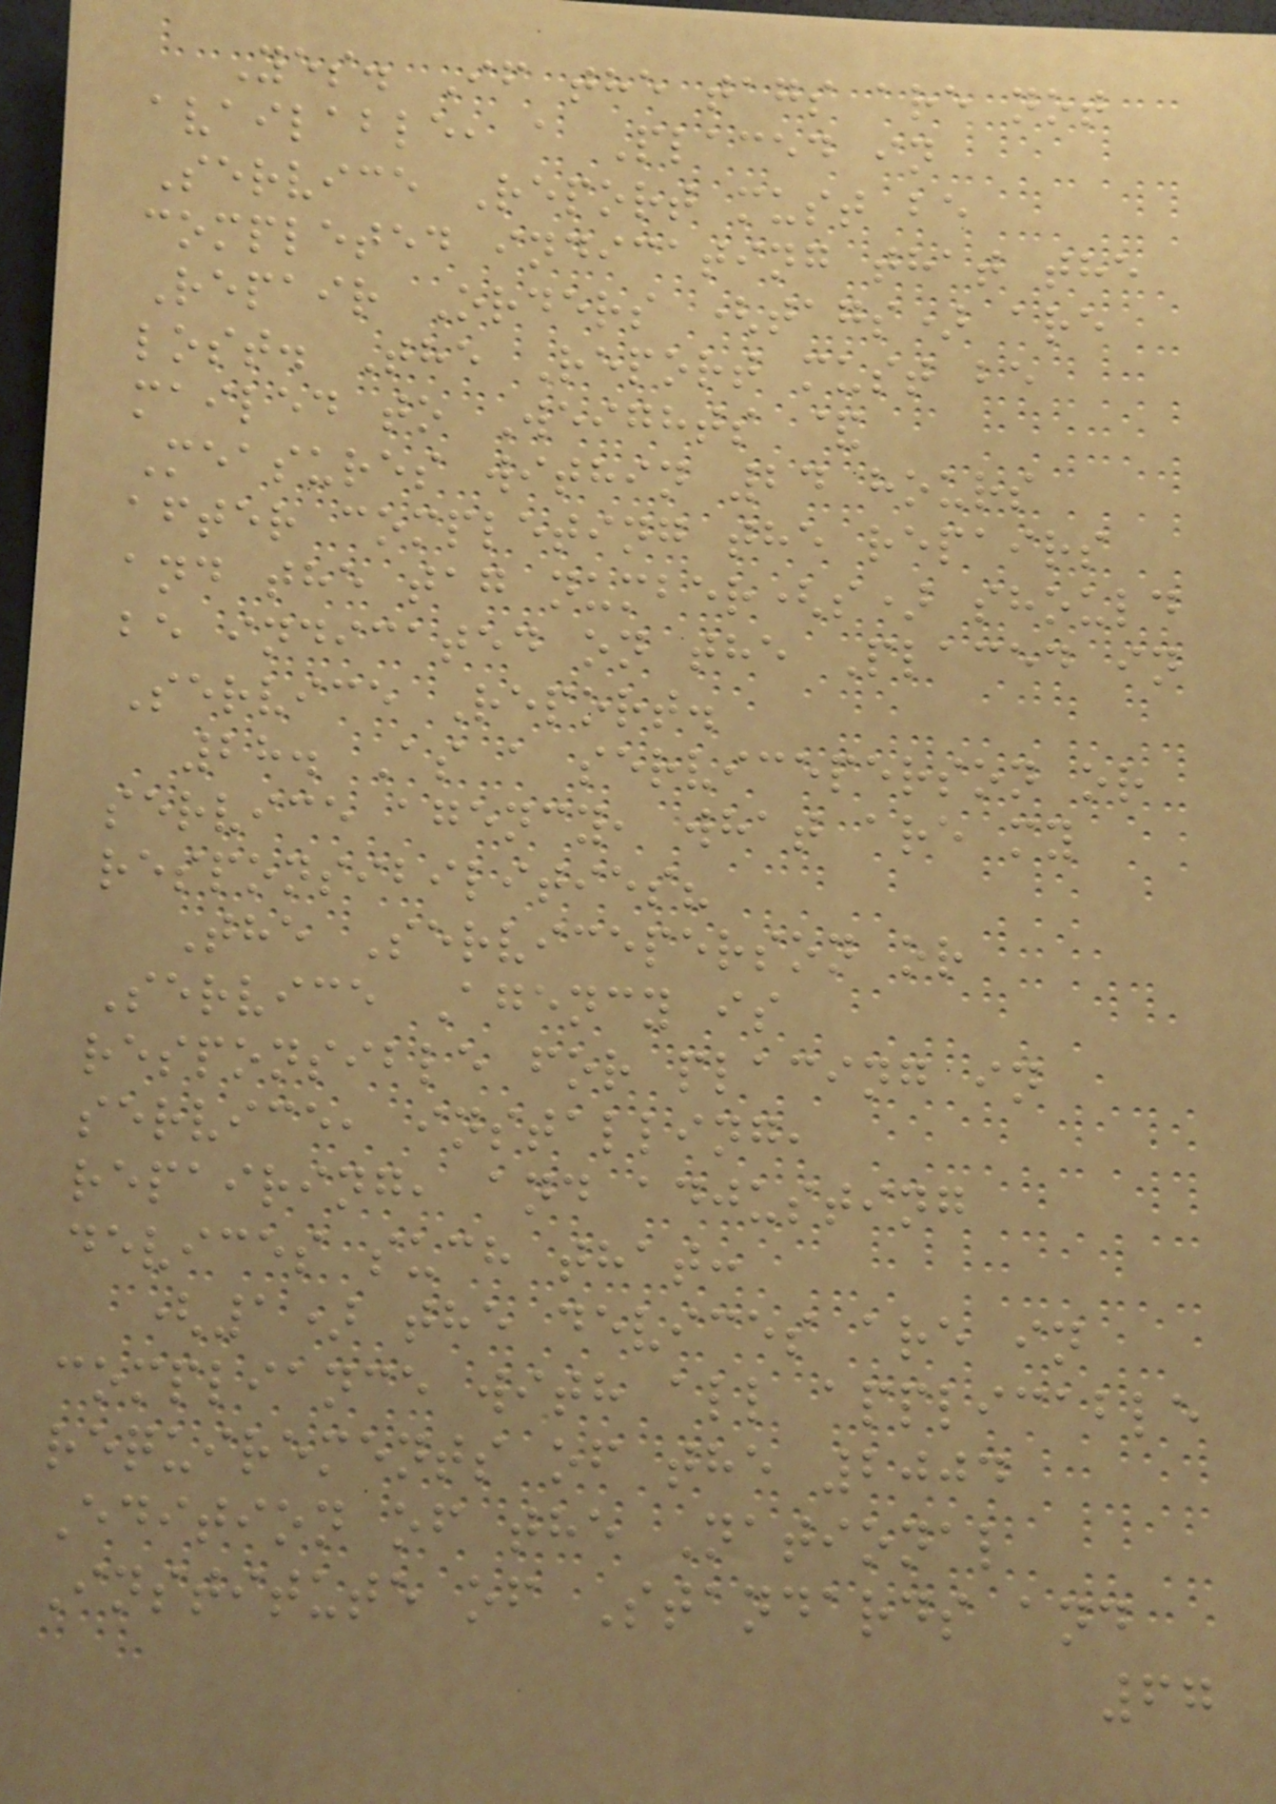Yes. If the tags are not
available, a Placed in
Service Report must be
completed indicating that the
Repair Orders (tags) are
lost. The Report must be
mailed to Weights &
Measures within 24 hours
after completing the repairs
and the tag number(s) should
be indicated on the Placed in
Service Report.
28. As a serviceperson or
service agency, what are my
responsibilities?
The Serviceperson or
Service Agency is
responsible for placing in
service, installing,
repairing, and adjusting
devices such that:
(1) the devices are in
compliance with all applicable
requirements of the 2004
Edition of the National
Institute of Standards and
67
